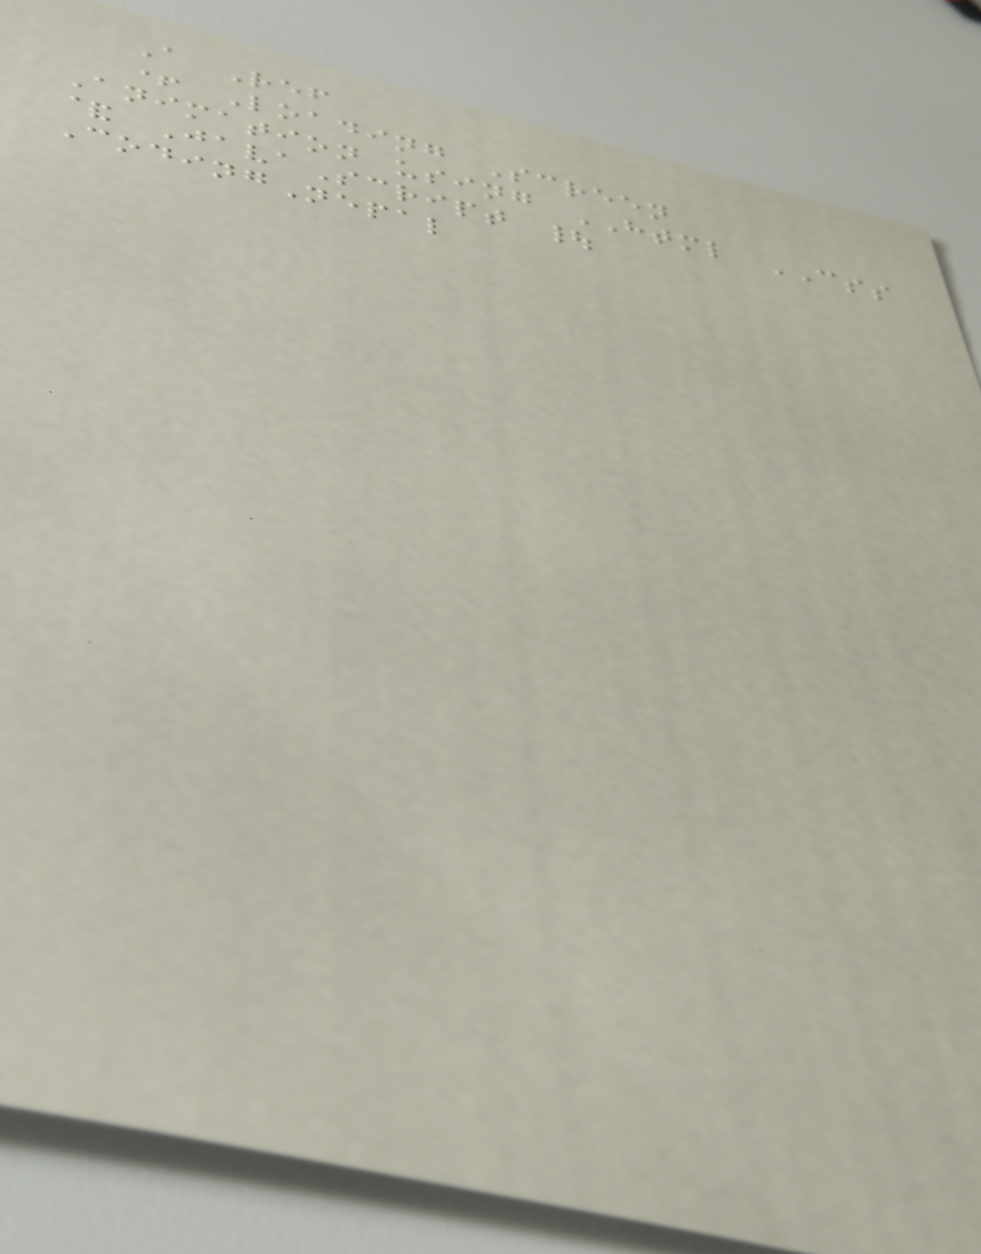A Ref
+ Loading Screen
Animation using HTML CSS
& JavaScript |
CodingNepal
